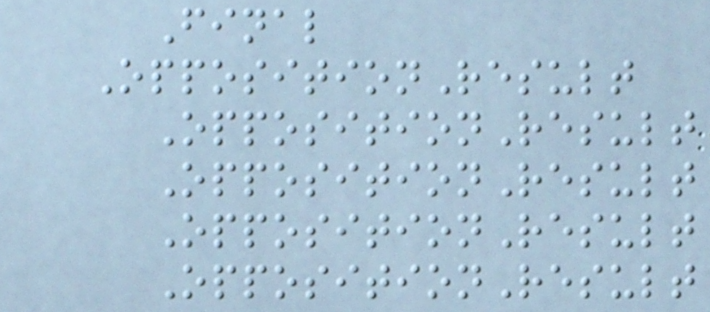Final
OppositionResult
OppositionResult
OppositionResult
OppositionResult
OppositionResult
